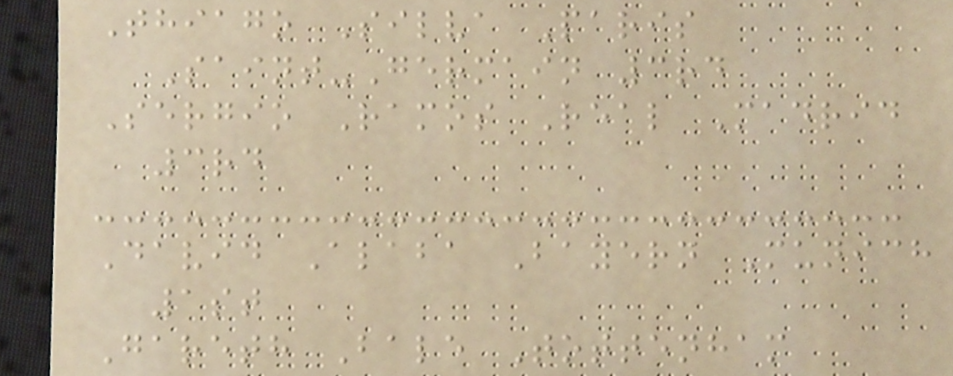Thiago Silva Paris
Saint-Germain 3rd
Sergio Ramos Real Madrid
3rd
David Alaba Bayern Munich
1st
Gareth Bale Tottenham
